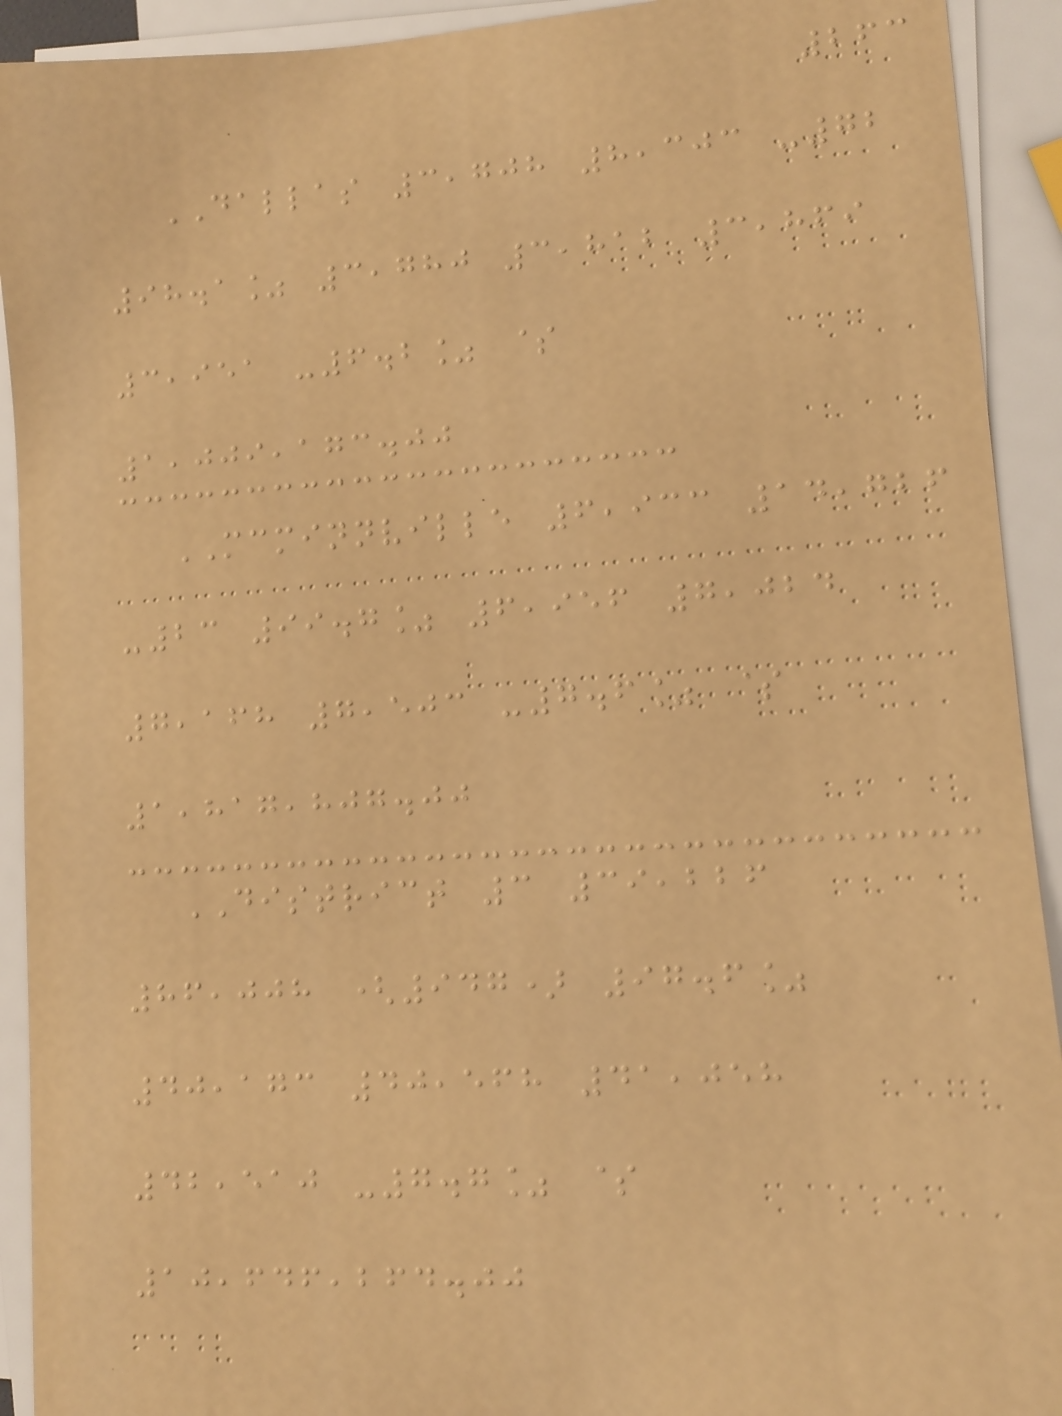263
DALLAS 3,708 8,303 -72
98.1% 3,780 3,812 3,869
3,951 -6.2% $
1,009,173.00
MCMINNVILLE 6,933 14,726
-23 99.7% 6,956 7,024
7,168 7,503 -7.6% $
1,817,807.00
DISTRICT 3 39,226
86,008 (947) 97.6%
40,173 40,568 41,058
42,510 -7.7% $
10,646,264.00
